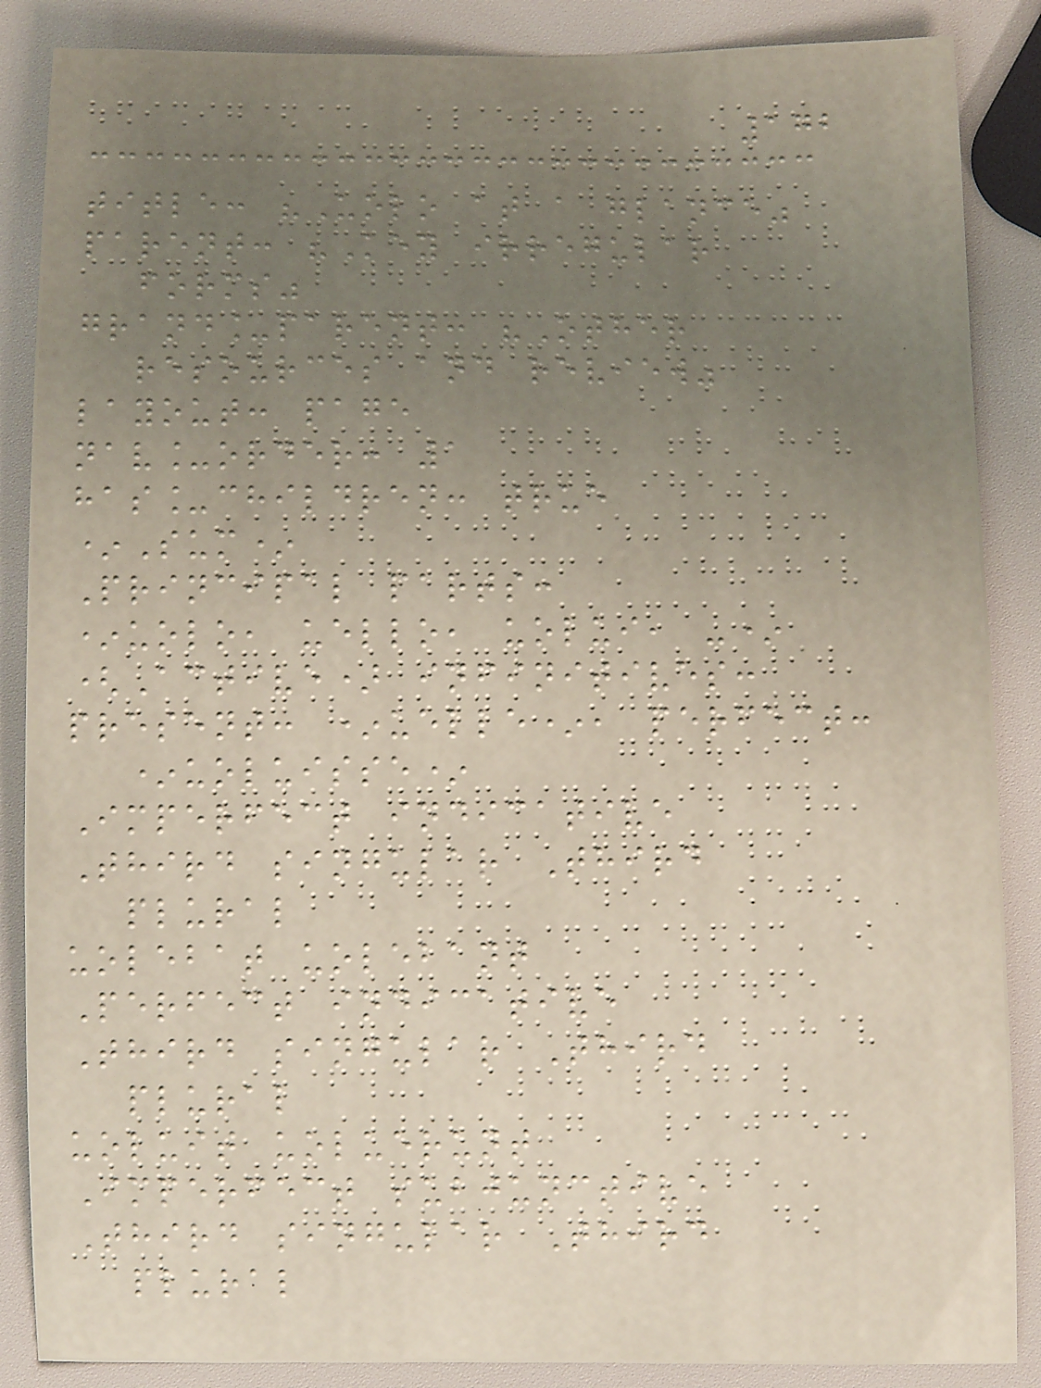172
title: "Uolo at a glance"
parent: "Key irregular
forms"
grand_parent: "Other
resources and review"
layout: page
nav_order: 1
has_children: true
*Sum*
Principal parts:
*uolo, uello, uolui, -*
(Active) infinitives:
present: *uelle*, perfect:
*uoluisse*
Imperfect indicative
Third singular Third
plural
uolebat uolebant
Perfect indicative
Third singular Third
plural
uoluit uoluerunt
Imperfect subjunctive
Third singular Third
plural
